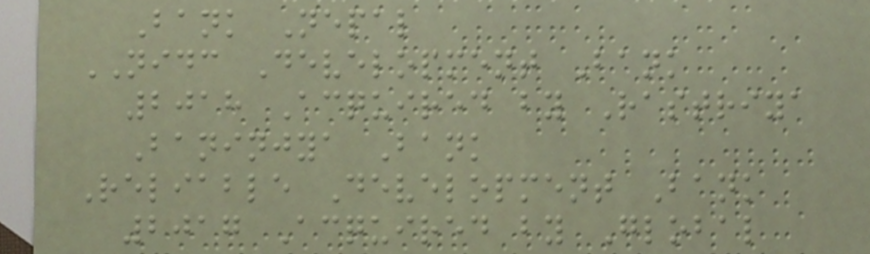Bank Nepal
NIDC Development Bank
2018 Acquired by Rastriya
Baninjya Bank
Reliable Development Bank
2017 Acquired by Global
